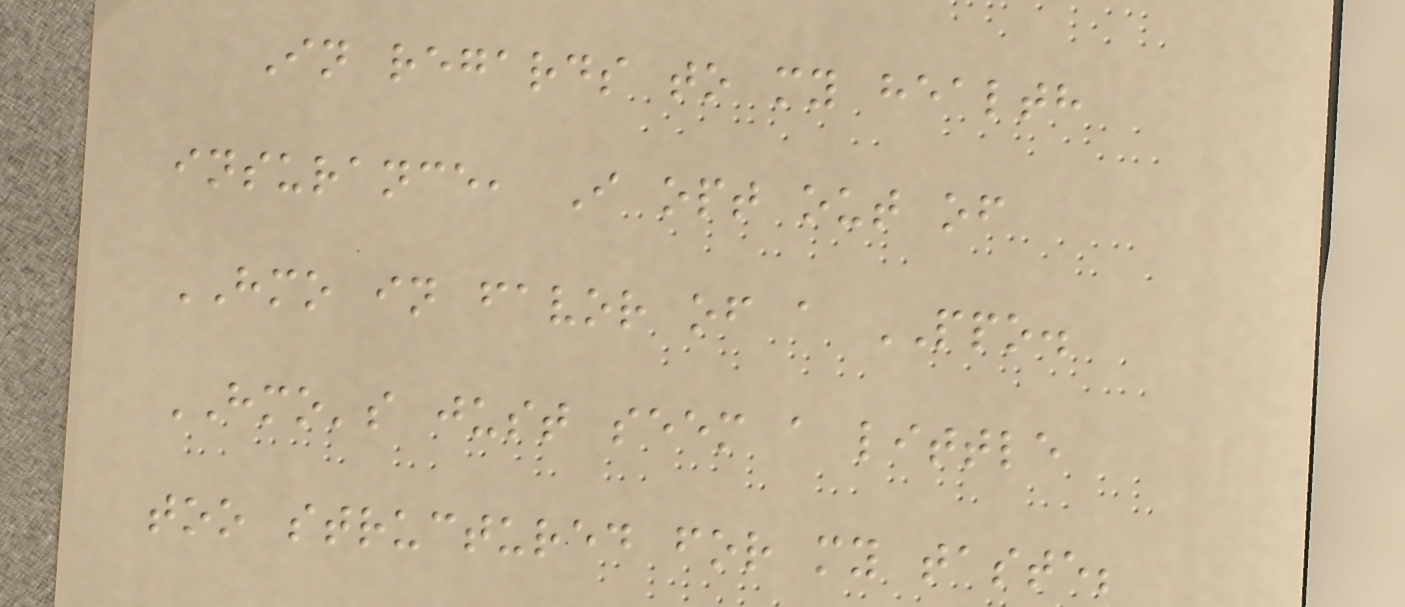In regards to my health
insurance, I opt out of
HMO in favor of a PPO.
HMO's just seem a little
too structured for my taste;
